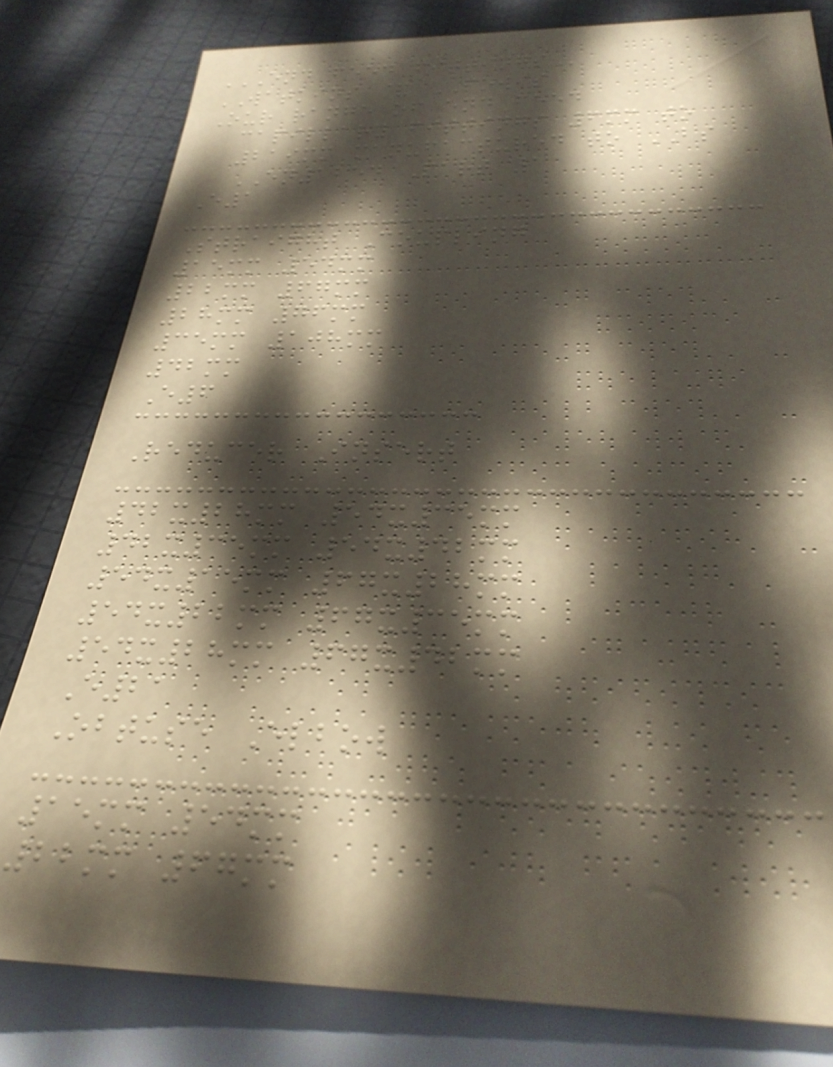END FEED FITTINGS
WATKINS & POWIS
Our range of end feed
capillary fittings 6mm to
219mm manufactured to BS
EN1254 Part 1
E1
Straight Coupling
15mm 54mm
22mm 67mm
28mm 76mm
35mm 108mm
42mm
E6
Reducer Insert
42x28mm 54x35mm
42x35mm 54x42mm
54x15mm 67x28mm
54x22mm 67x35mm
54x28mm 67x42mm
E21
Obtuse Elbow
15mm 54mm
22mm 67mm
